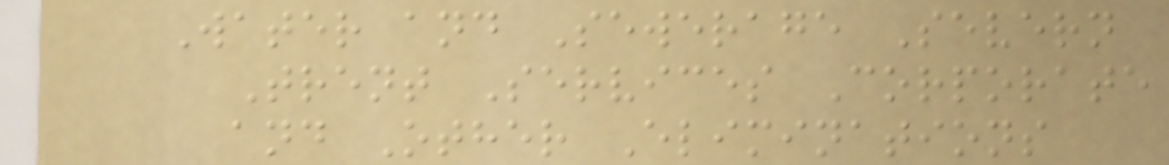Water and Sewerage Severn
Trent Services Corporate
and Other Eliminations
